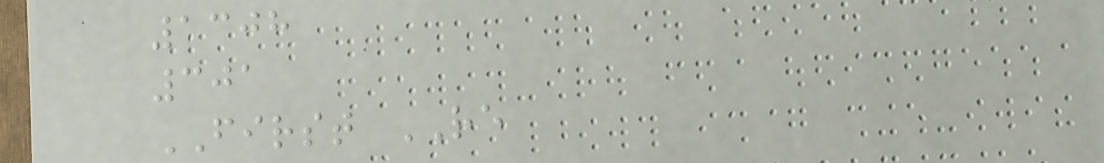1308
301
FIRST RE
